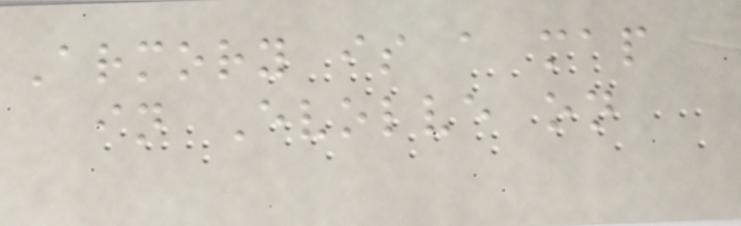Armory is a map
in Evolve on
